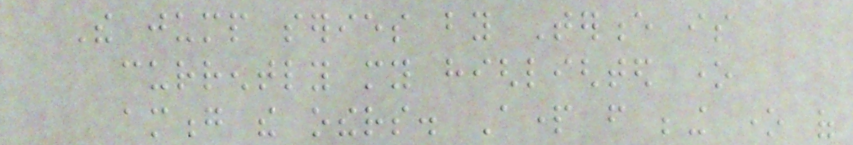The jump series by Terence is
currently my highlighted one
among the others. Apart from being one of
